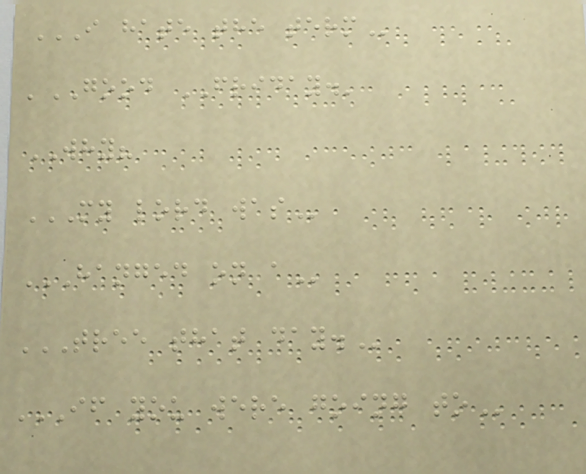I HATE THE TERM
'GOOD FRIDAY.'
WHY?
MY LORD WAS
HANGED ON A
TREE THAT DAY.
IF YOU WERE GOING TO
